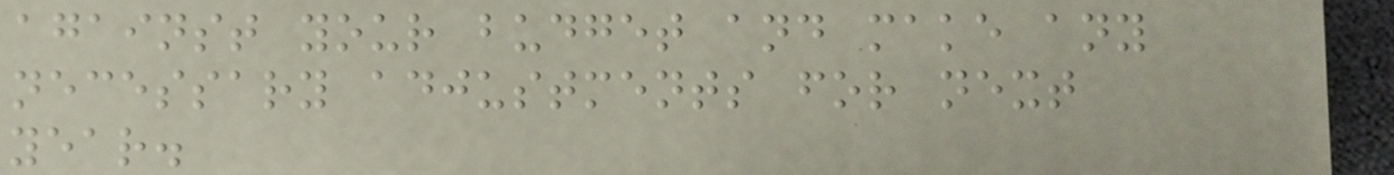against your budget and make any
necessary adjustments for next
year.
